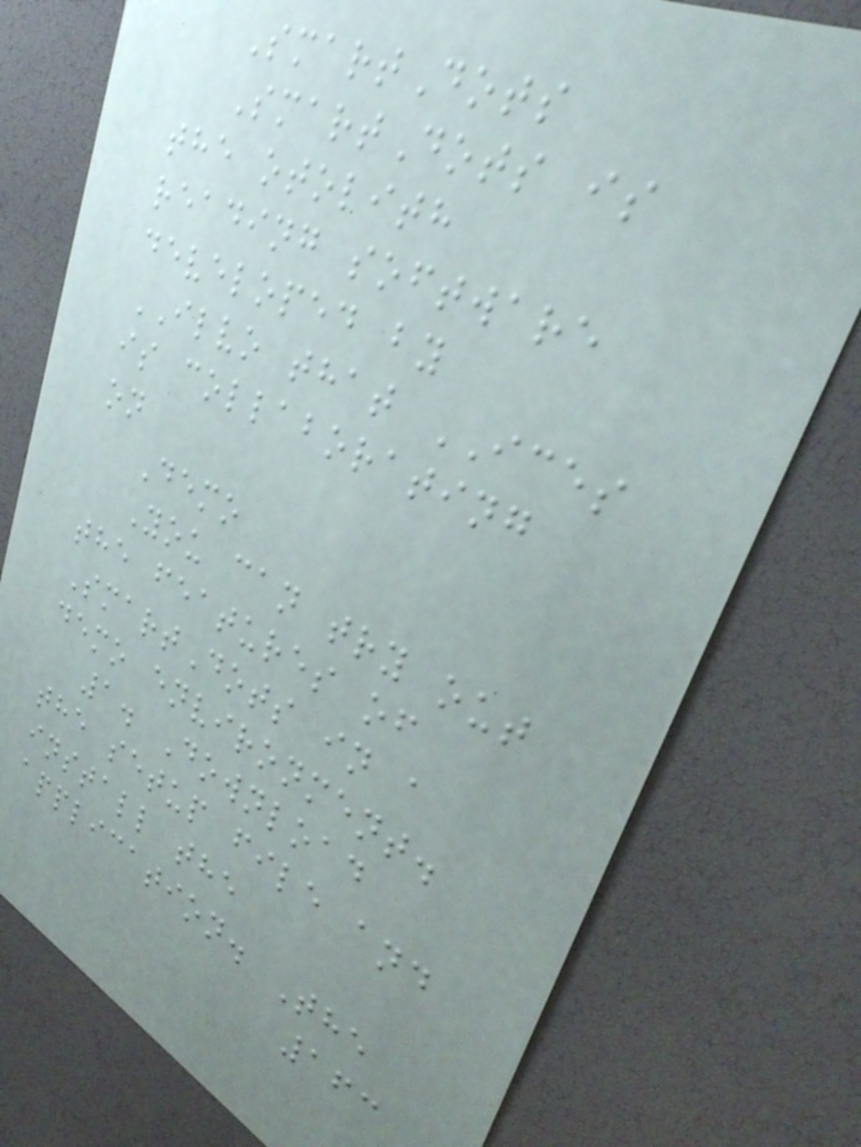SmartDots
SmartDots is
the otolith
reading software
developed by
ILVO that ICES
is collaborating
on
Demo
You can try out
the features of
SmartDots in a
demo environment.
1. Download
the setup file and
install the
application. The
163
